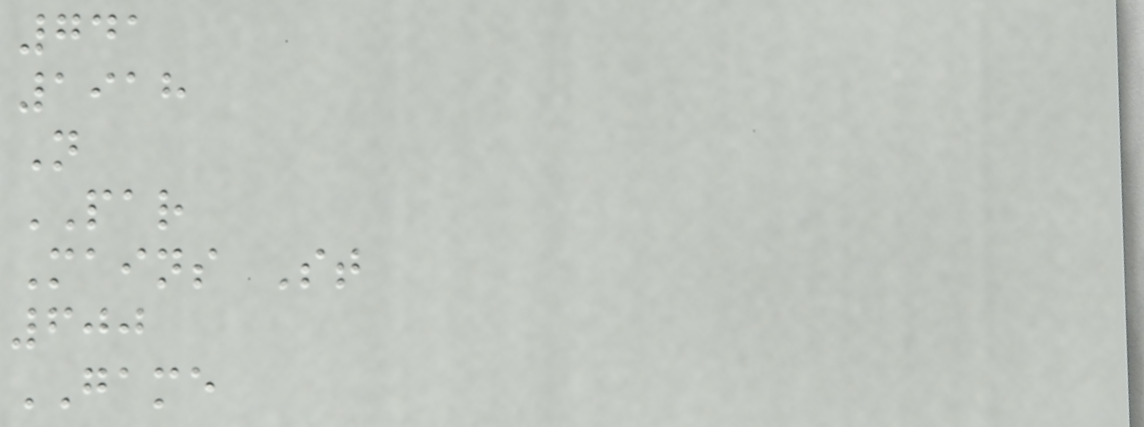741
1918
N
PAR
Mains St
600
GAME
